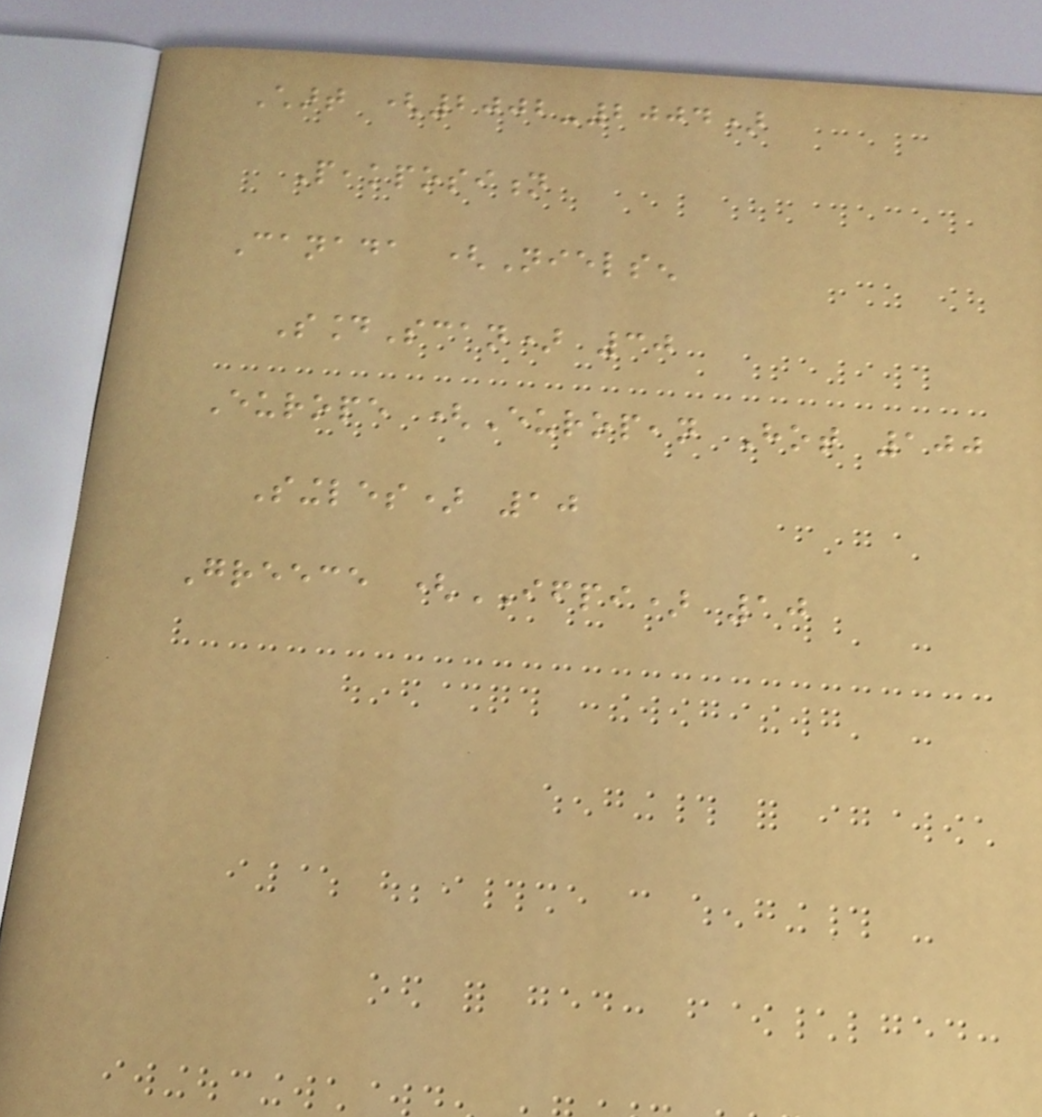Chart (2002-2004)
Peakposition
Canada (Nielsen
SoundScan) 30
Europe (European Hot 100
Singles) 10
Greece (IFPI) 10
